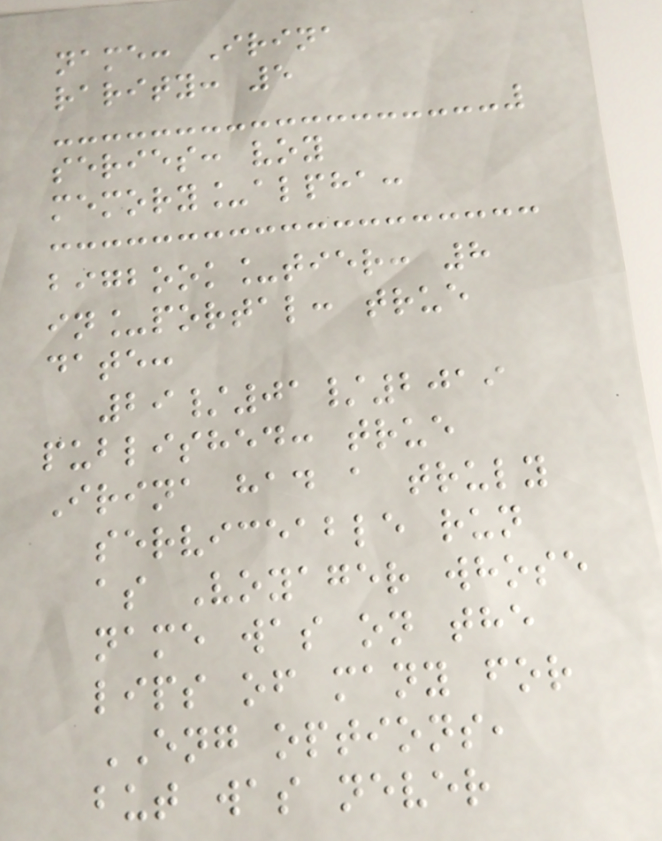name: Irina
rarity: 5
series: voy
memory_alpha:
bigbook_tier: 8
in_portal: true
date:
29/01/2019
published: true
Irina had a truly
serviceable run
as Voyager whose
name was on the
lips of many for
ENG options,
but was never
